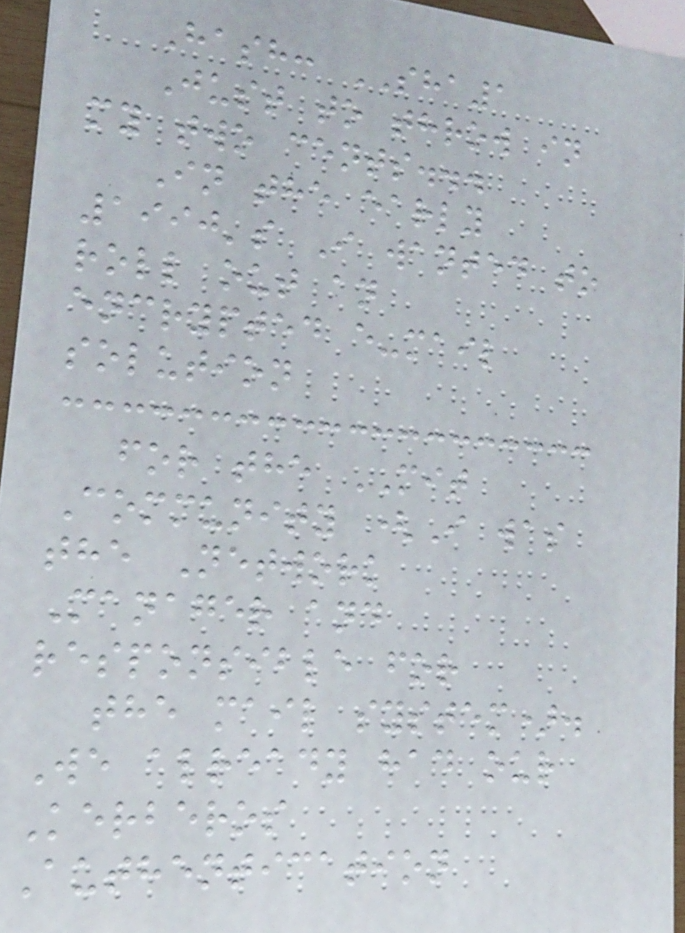Hash: SHA1
Just to throw in
my two cents...
In the early
1990's I wanted to
roll out an
encrypted e-mail
solution
for the MIT
Community (I was
the Network
Manager and
responsible for
the mail system).
We already had our
Kerberos
Authentication
